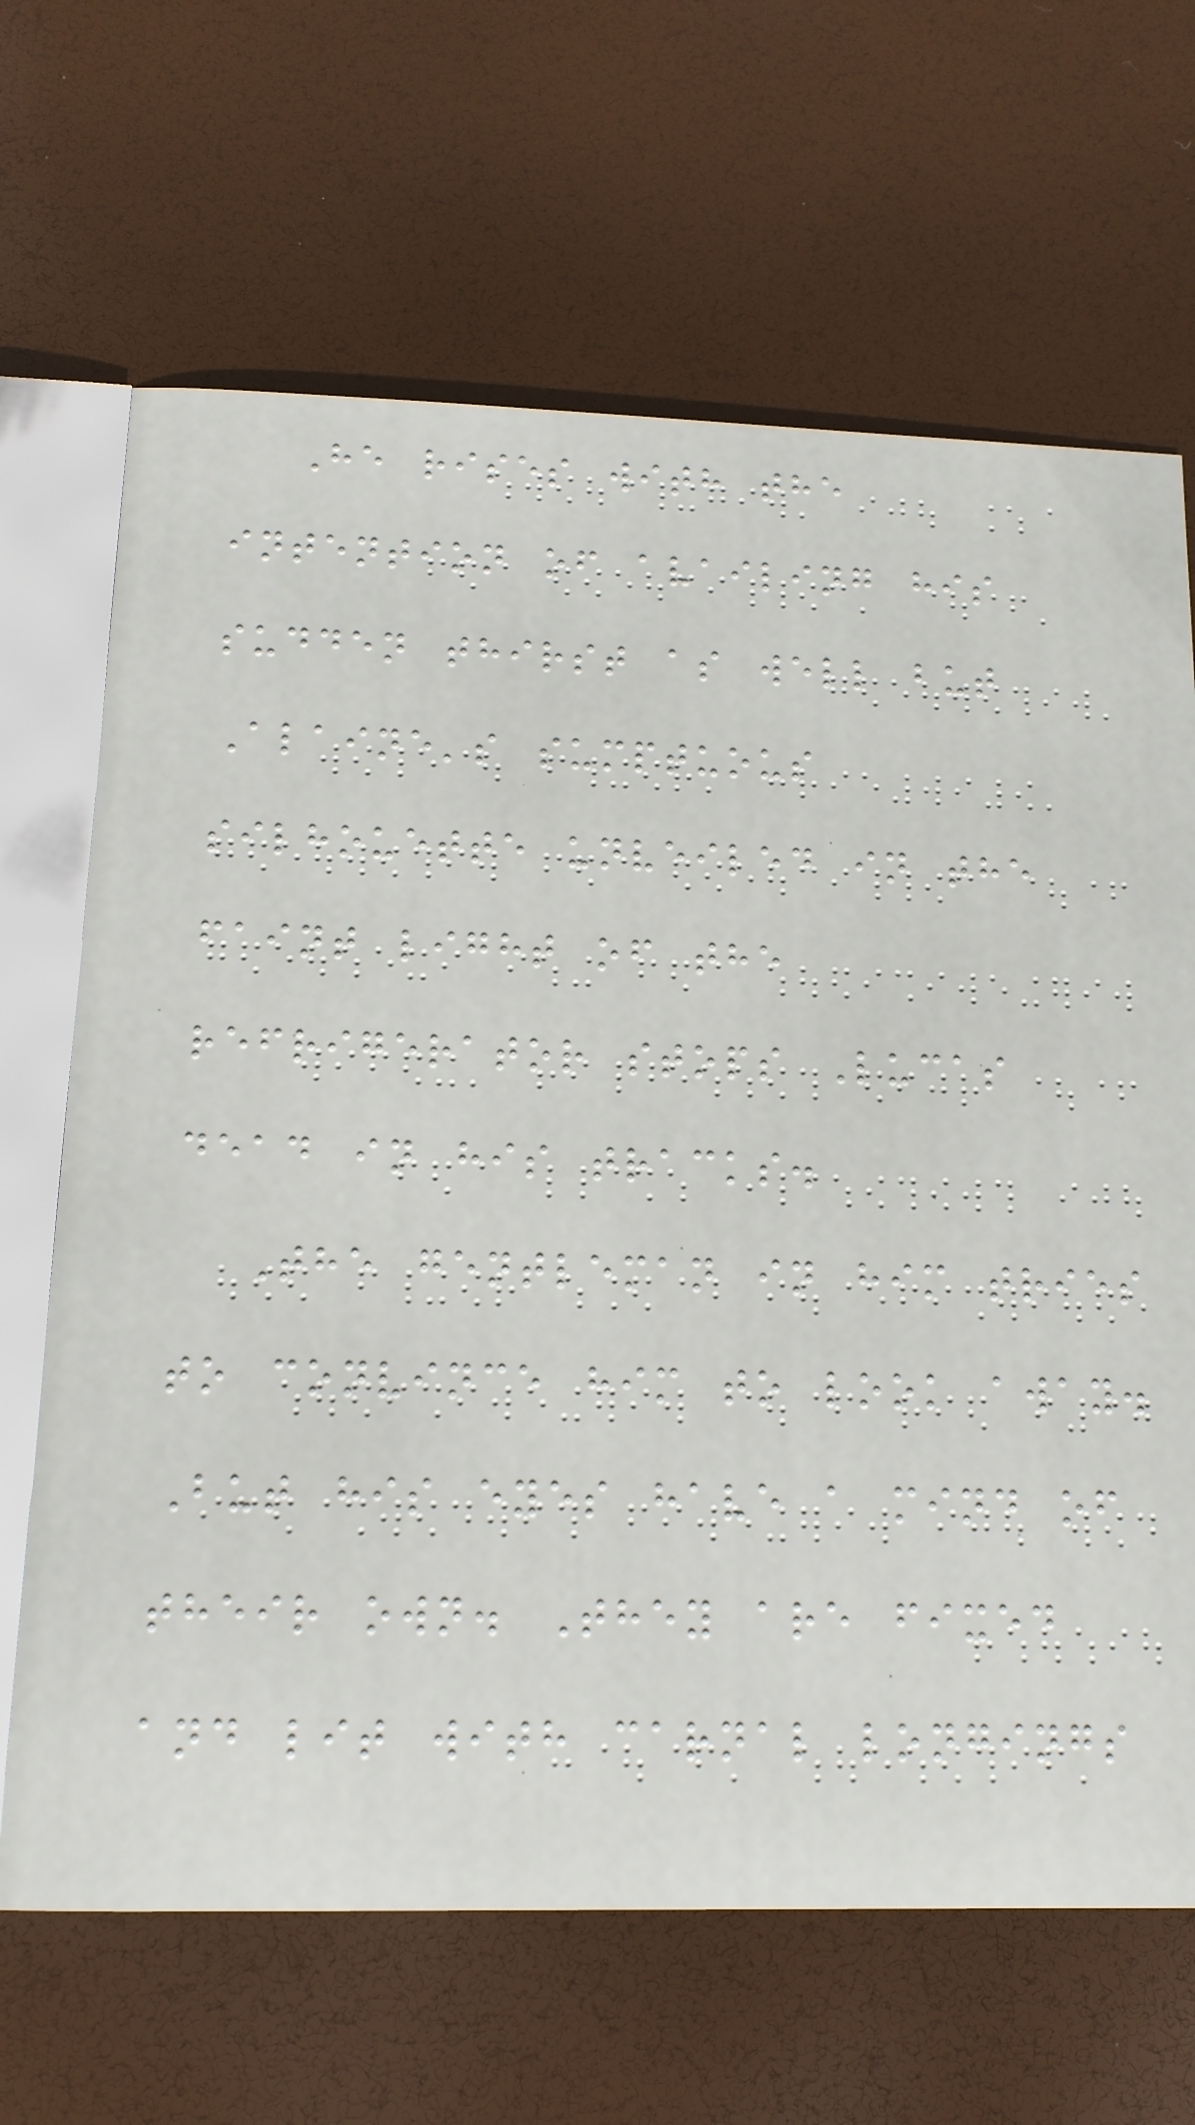He rises with the
intention of availing his
sudden thirst as well but
Alaine's sumptuous
silhouette unveiled in the
faint light of the
refrigerator stops Lucas
dead in his tracks.
The gentleman in him tries
to convince him to look away.
But his eyes have a mind of
their own. They are fixed
and lit with carnal longings
